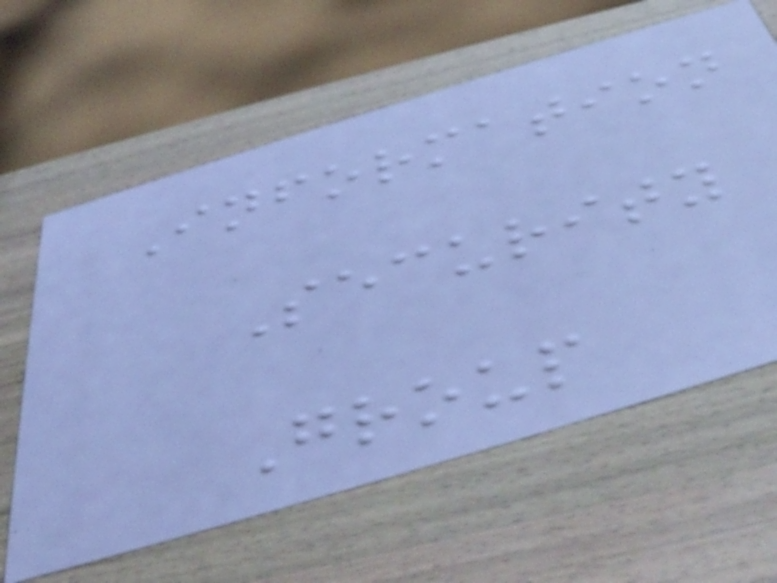Information
Security
Group
